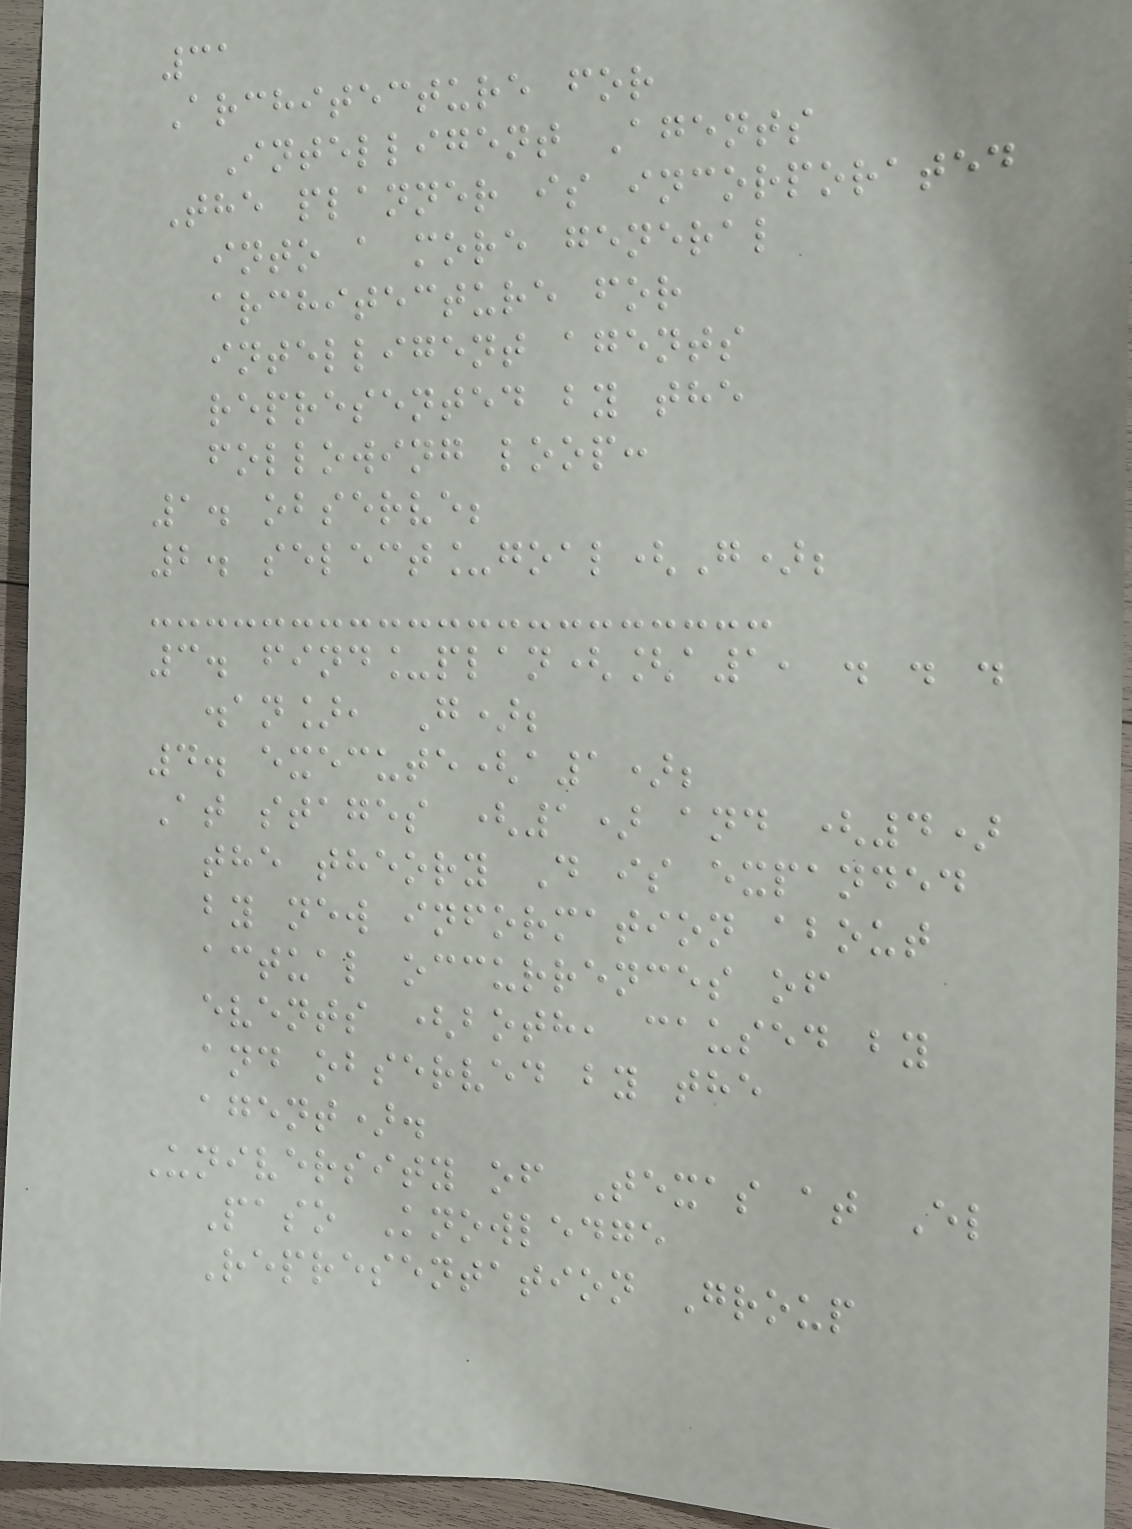31
Architecture for
Intelligent Agents
The planner is incorporated
into a more general
architecture for
intelligent agents
represented by the
following loop:
1. observe;
2. select_goal(G);
3. find_plan([a1, . . .
.an], G);
4. execute(a1);
At stages (1) and (4)
the theory D is expanded
by new information about
actual occurrences of
events (both, caused by
and observed by the
agent).
University of Texas at El
Paso Knowledge
Representation Group
